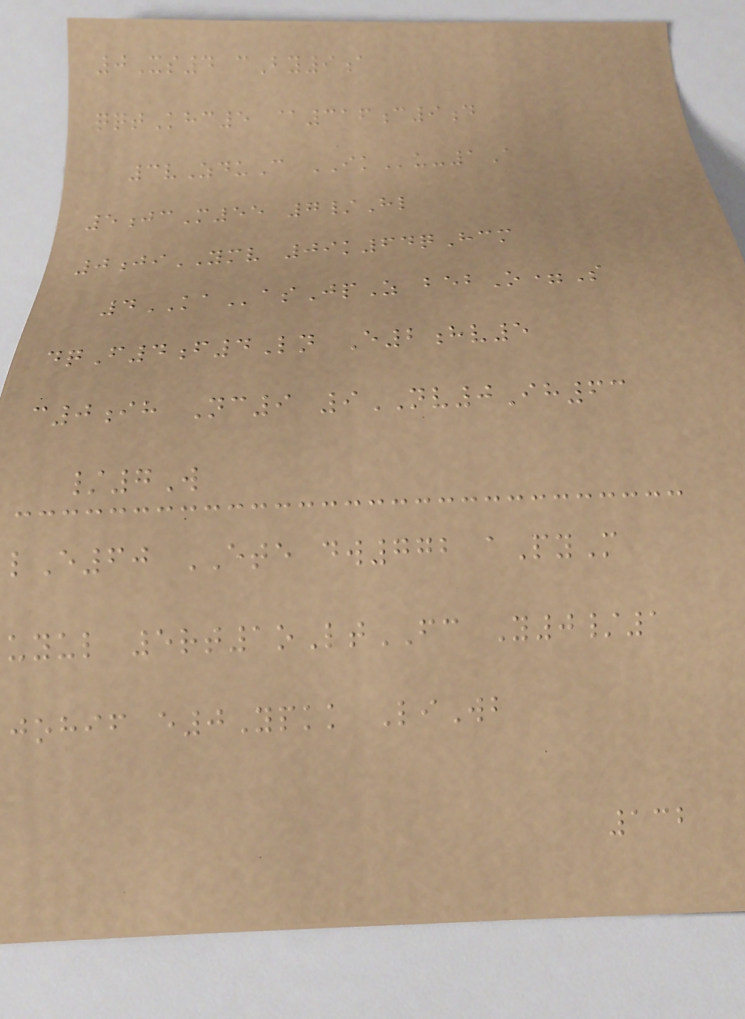0Xs4 cBy9a
qqtKhc5 @316c9d
3vZduC IKu-1A
5jcM55 7/Hl
0jiYMV 09k64qHcm
4KAasJpZ bebO=S
dqF4f4Ln E2hv5
c0ih Nc9 9NV0Ih63
/7W
lE60 ETE dw772 aPyM
uyul 5rt1oLtFC Y0/1
johif e0Ypkk LiWb
132
